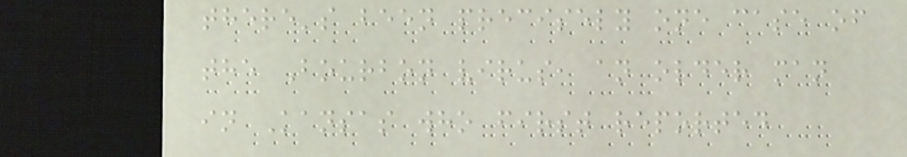there's been precisely one case of
the Bourbon virus, an older man
in Kansas who first reported
